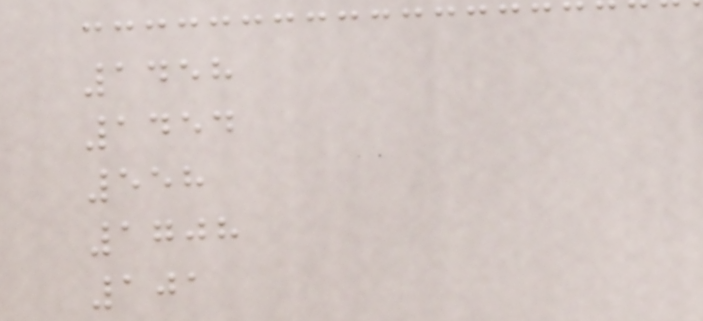1458
1454
558
1708
101
